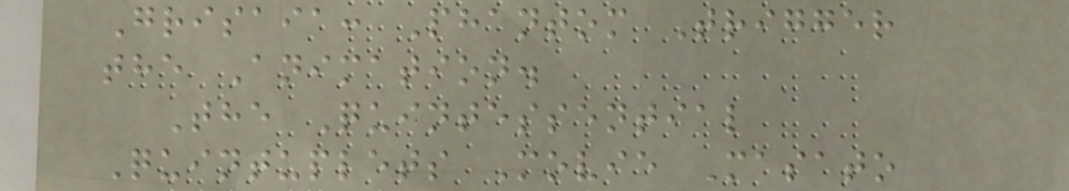Grisaia: Phantom Trigger
the Animation.
The Quintessential
Quintuplets Movie Masato
